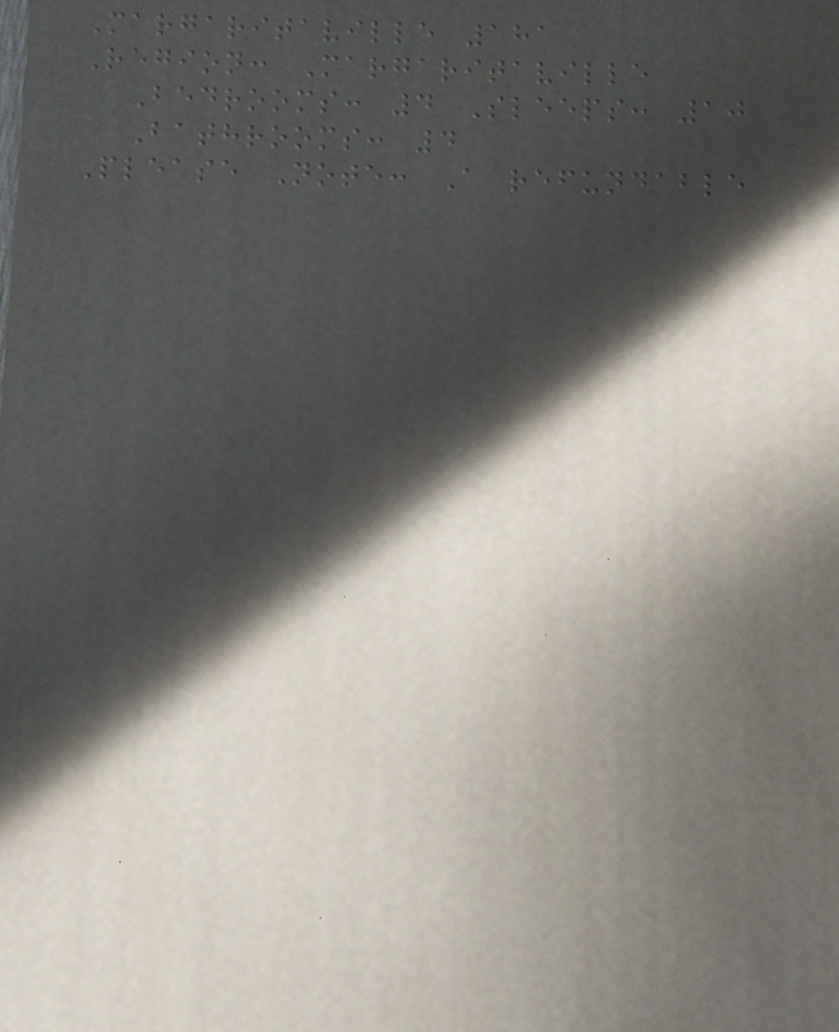Margaritaville 181
Region: Margaritaville
Bedrooms: 4 Sleeps: 10
Bathrooms: 4
Please Note: A refundable
